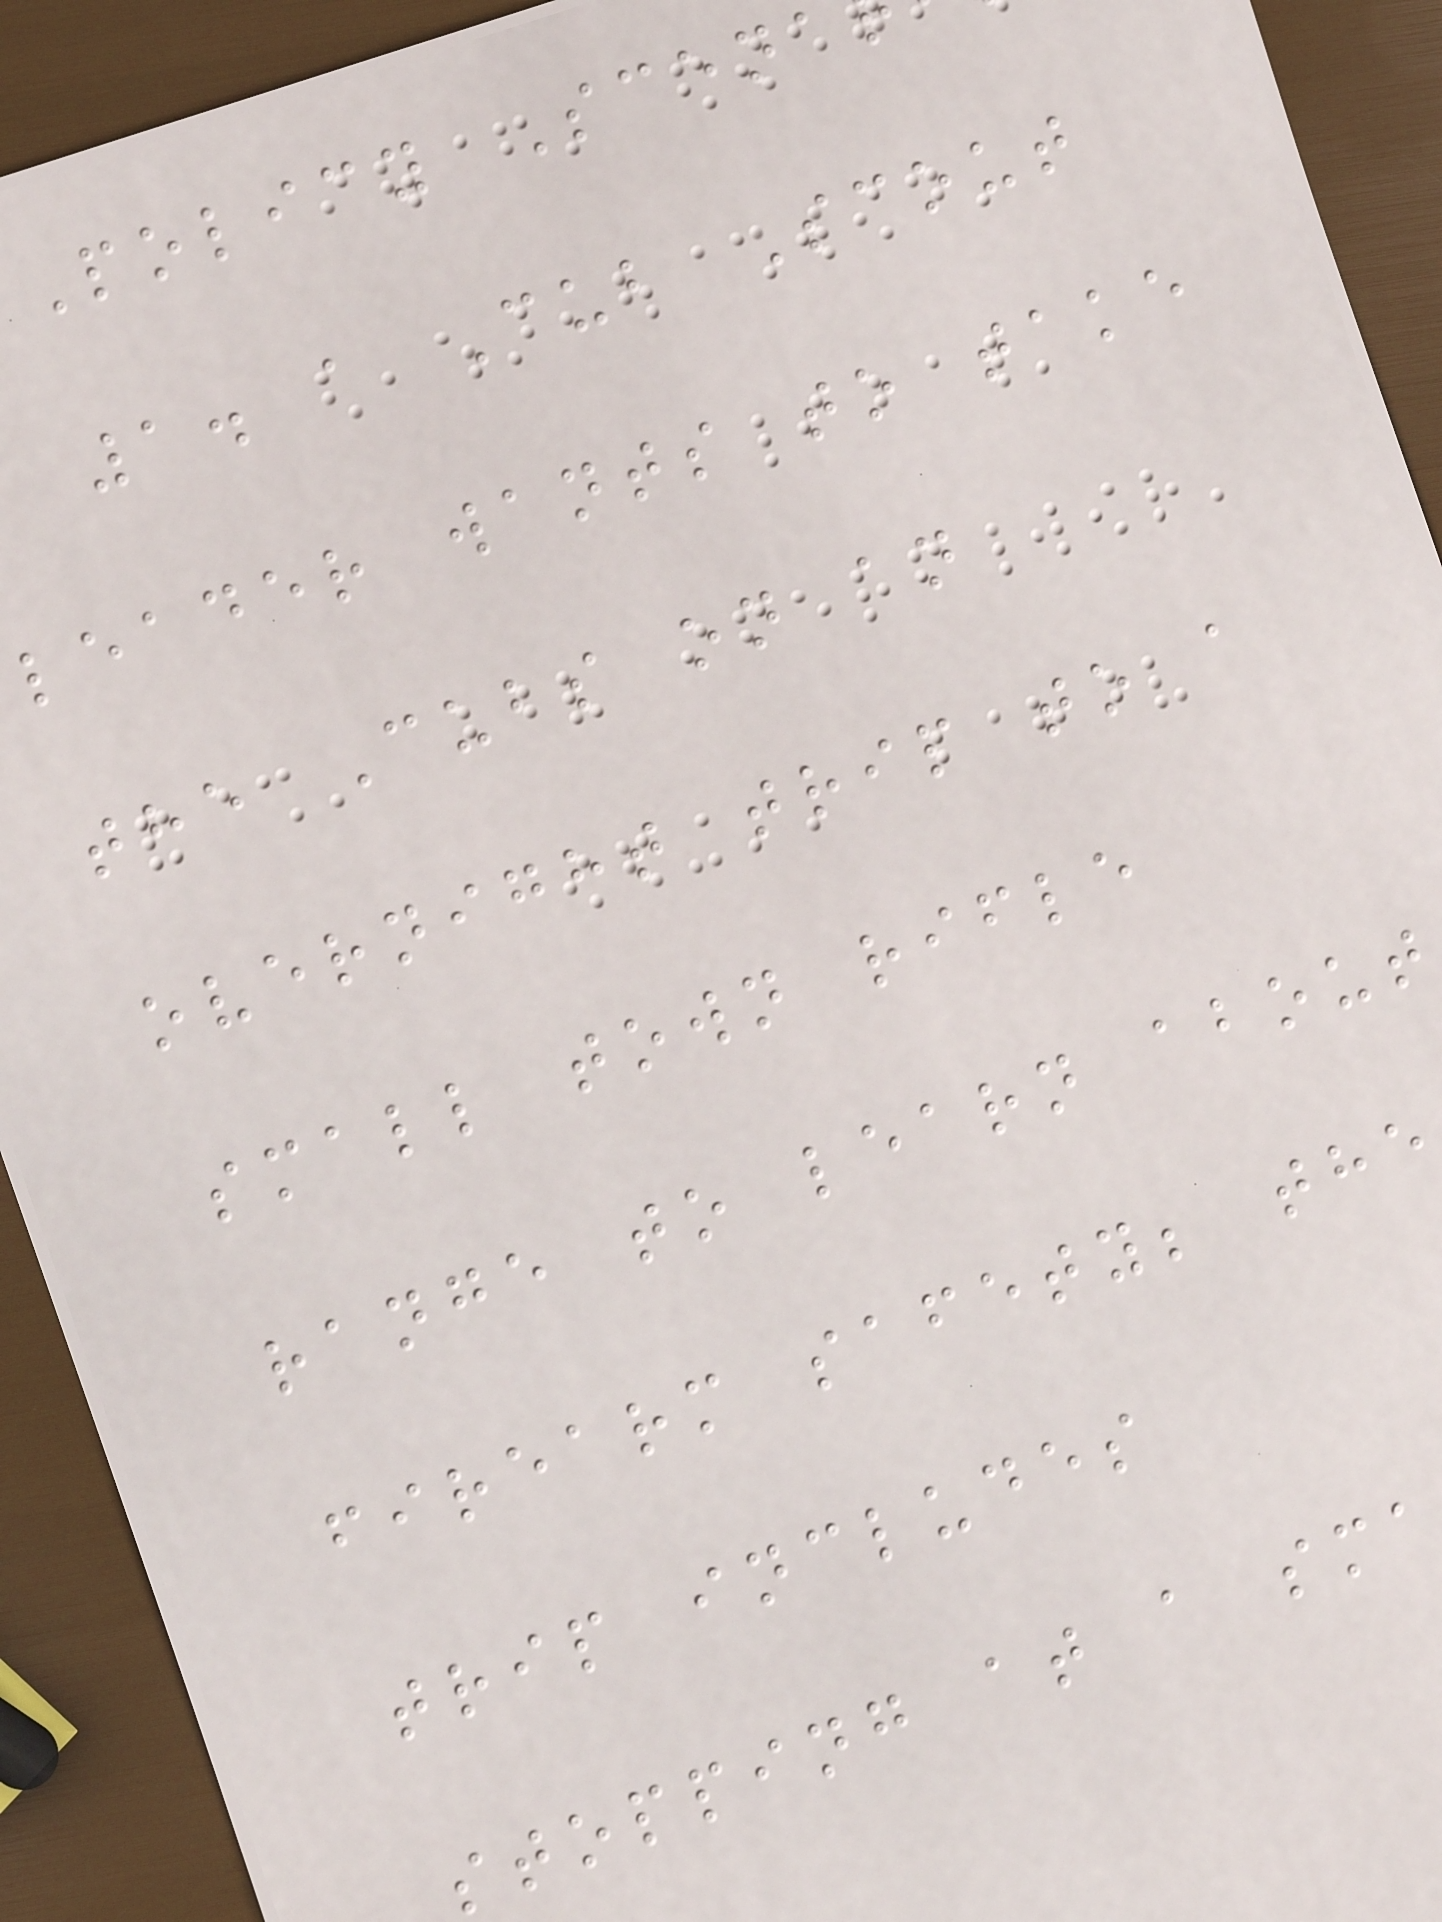Policy Scena
1. a Cub Scout
leader wants to take
the Cubs on an
overnight trip to a
small town rifle
range to learn about
firearm safety; the
trip includes
stopping at a sma
